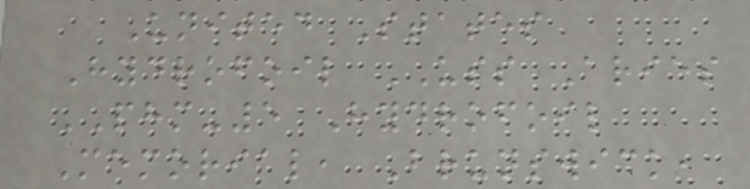United States
Hydrofoil USS Aries
PHM-5 Hydrofoil
Memorial, Brunswick,
